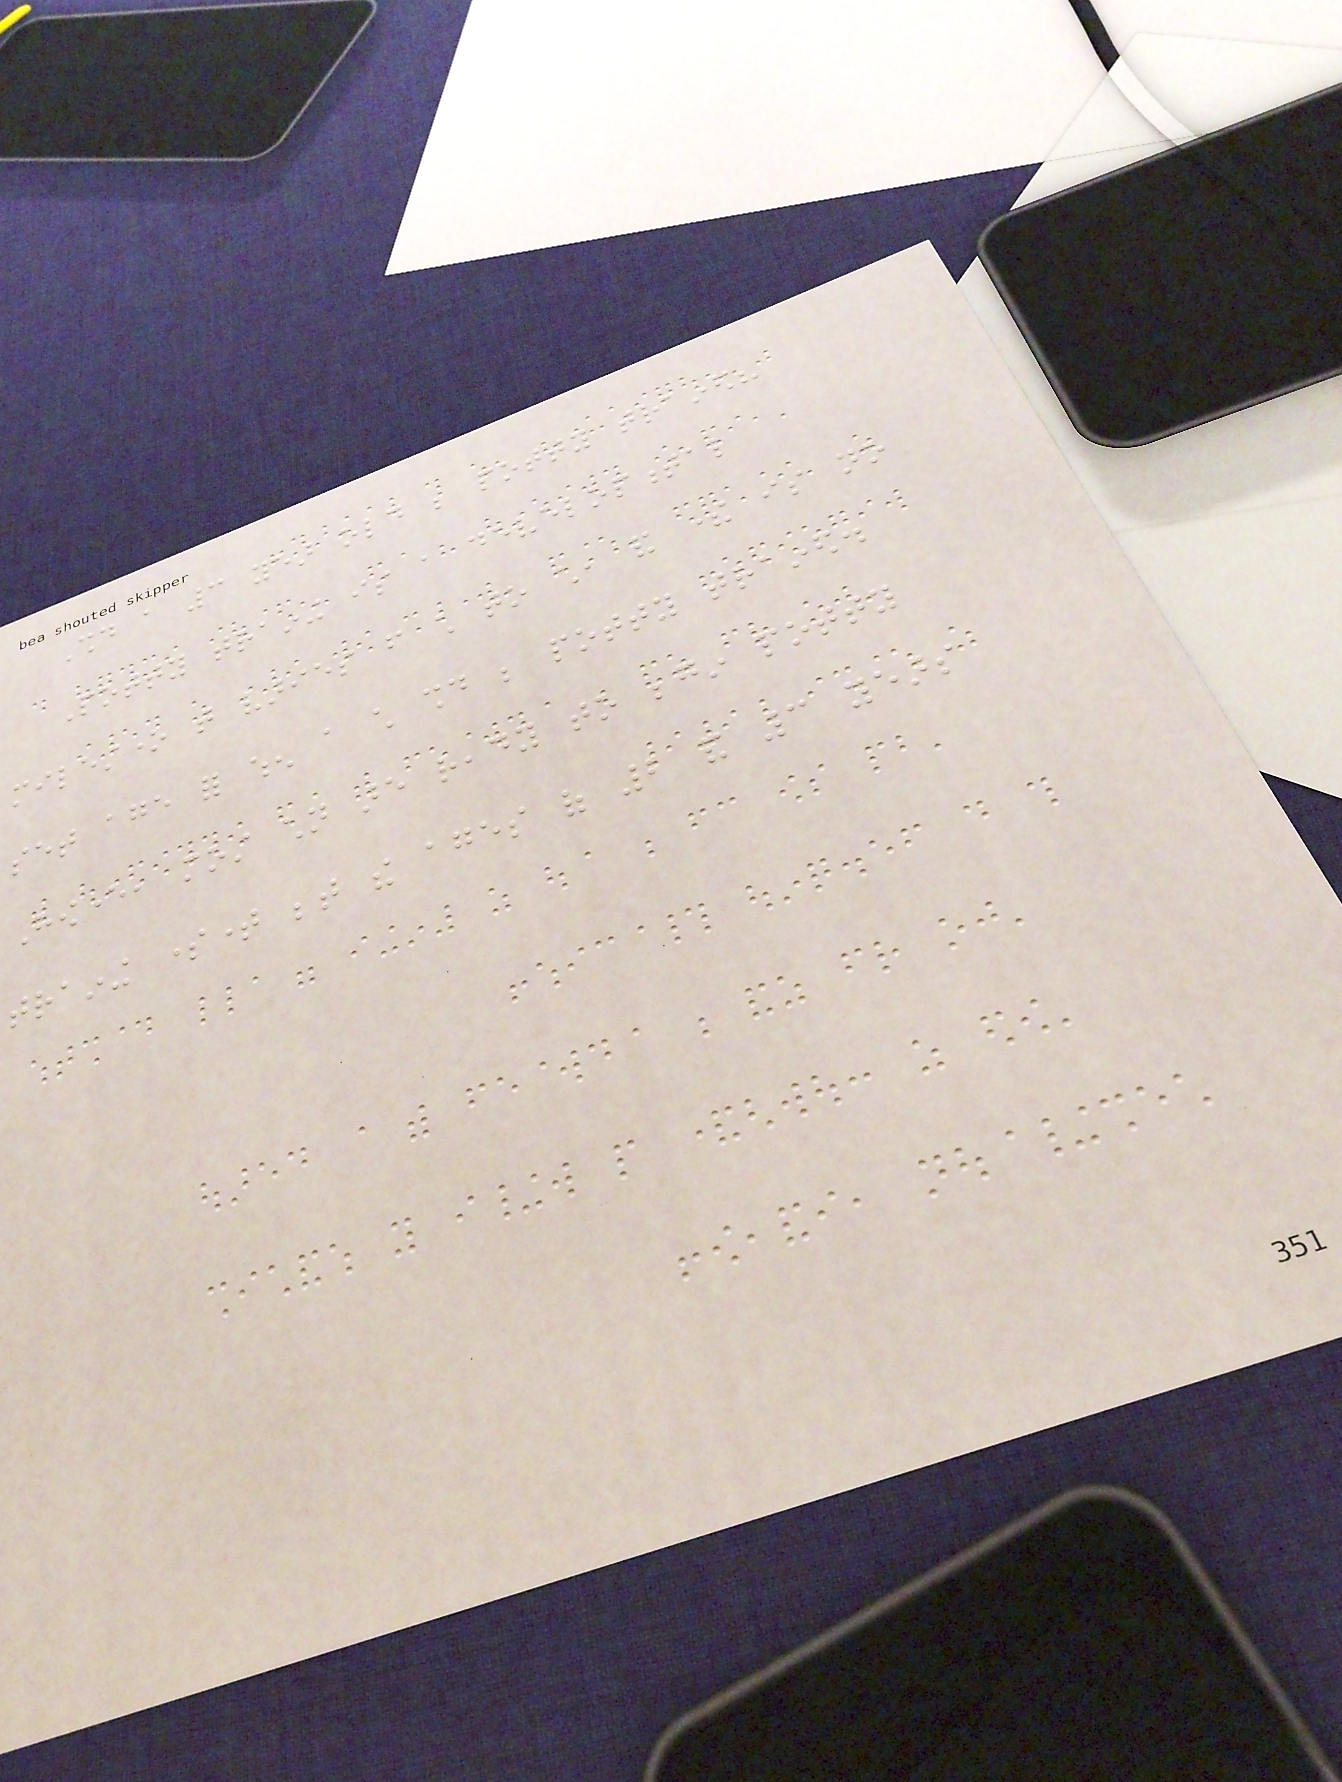Should a 3 year old be potty trained?
Potty training is a developmental
milestone that varies from child to child, and there is no
set age for when a child should be potty trained.
However, most children are ready to begin potty
training sometime between the ages of 2 and 3 years
